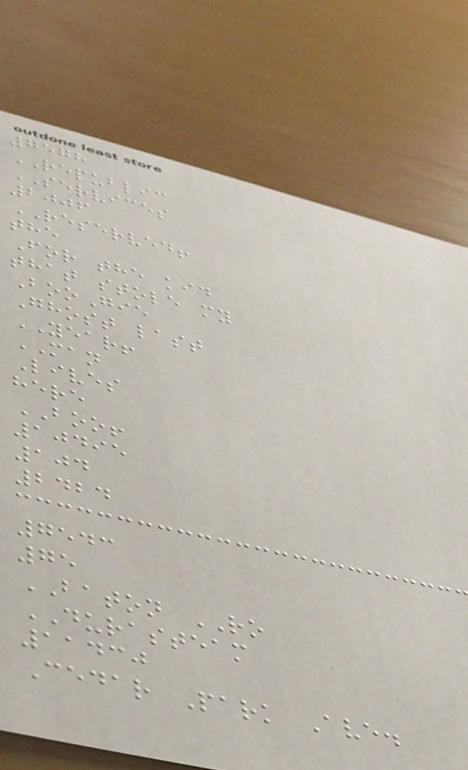7578
REPUBLIC
SERVICES
2006
RESERVED!
the
For the kid
that stole my
BooGie
Ghost last
YEAR!
MAN
Lives
here
BOO!
10495
104
2424
7543
75
BATON RO
DURASTEAM
11430
Cedar Park Ave.
